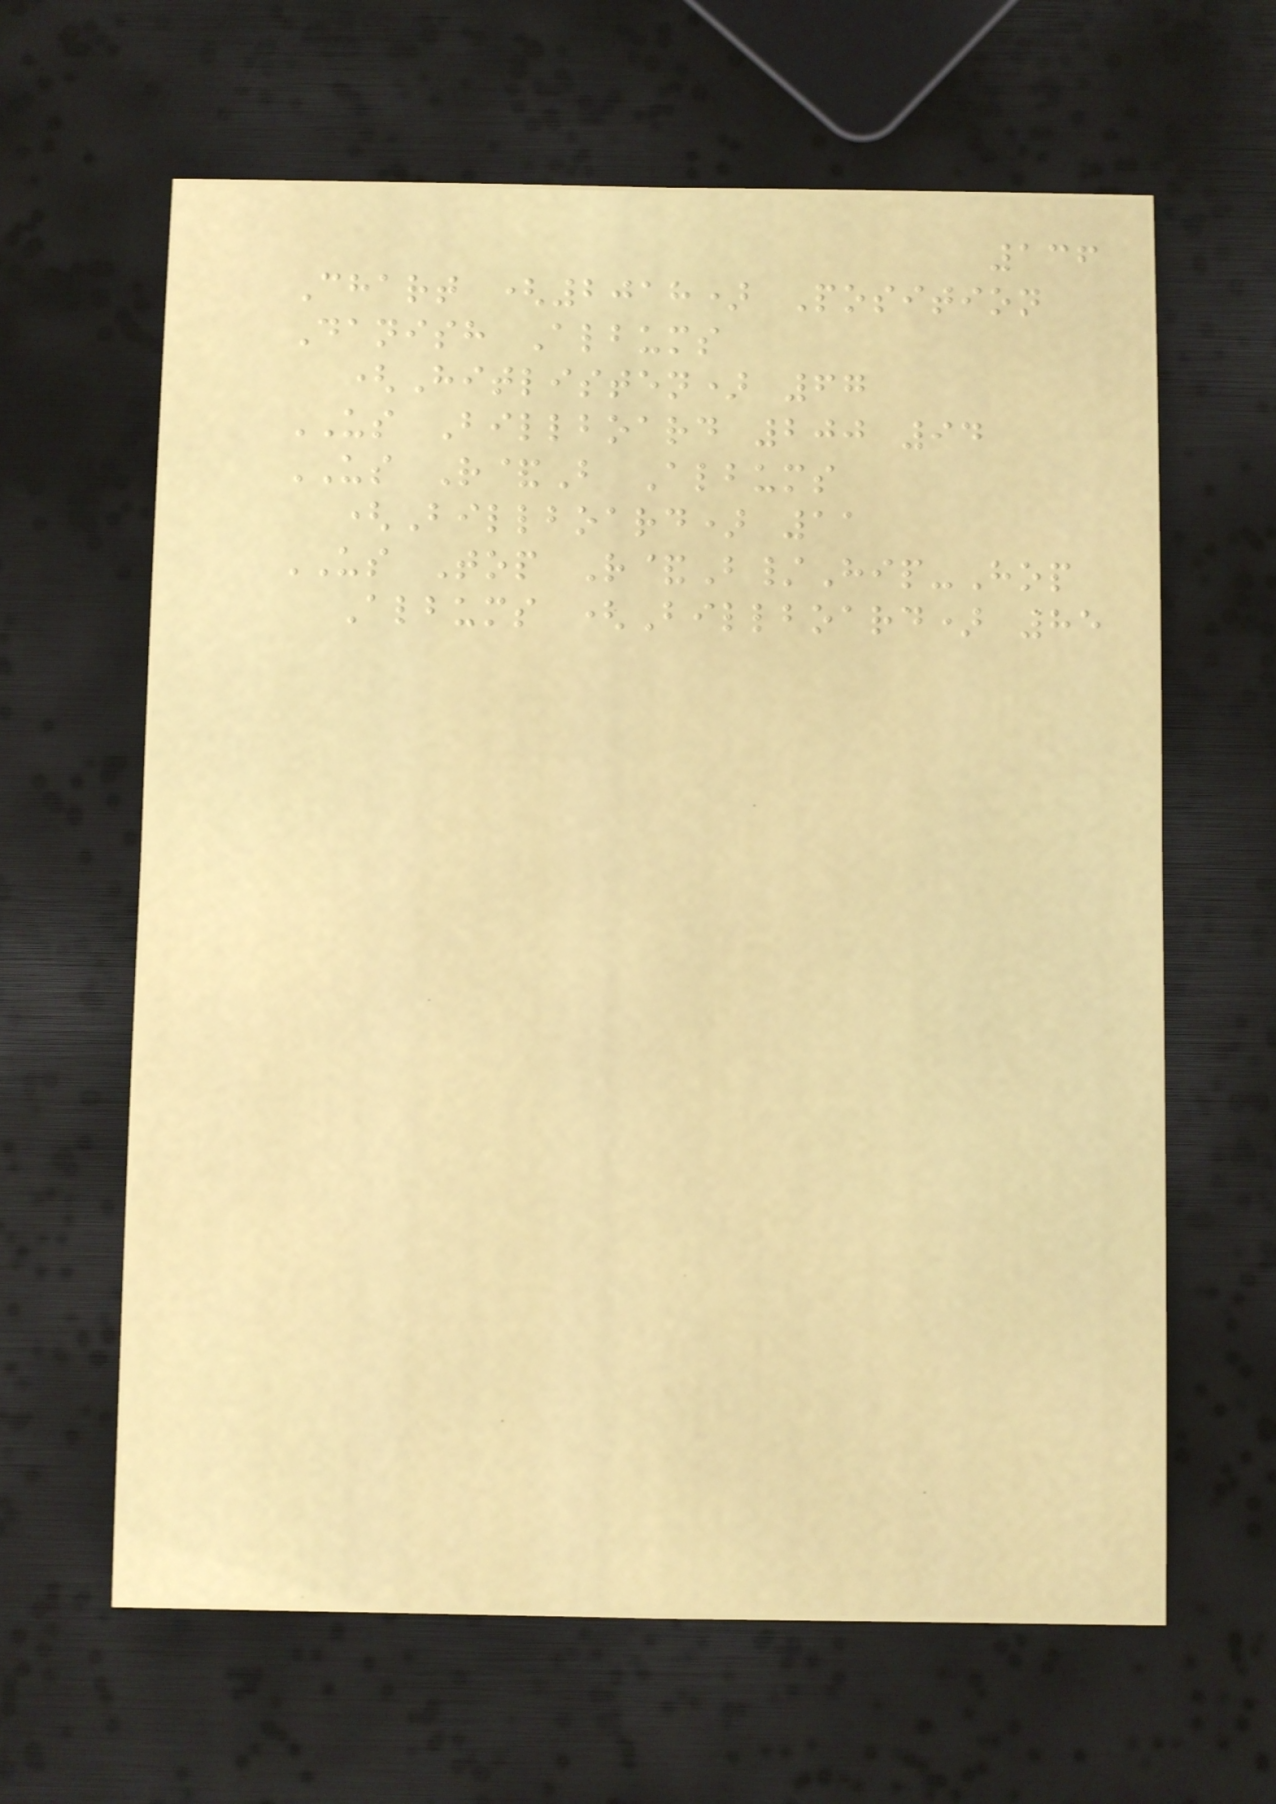136
Chart (2018) Position
Danish Albums
(Hitlisten) 67
US Billboard 200 94
US R&B Albums
(Billboard) 11
US Top R&B/Hip-Hop
Albums (Billboard) 85
